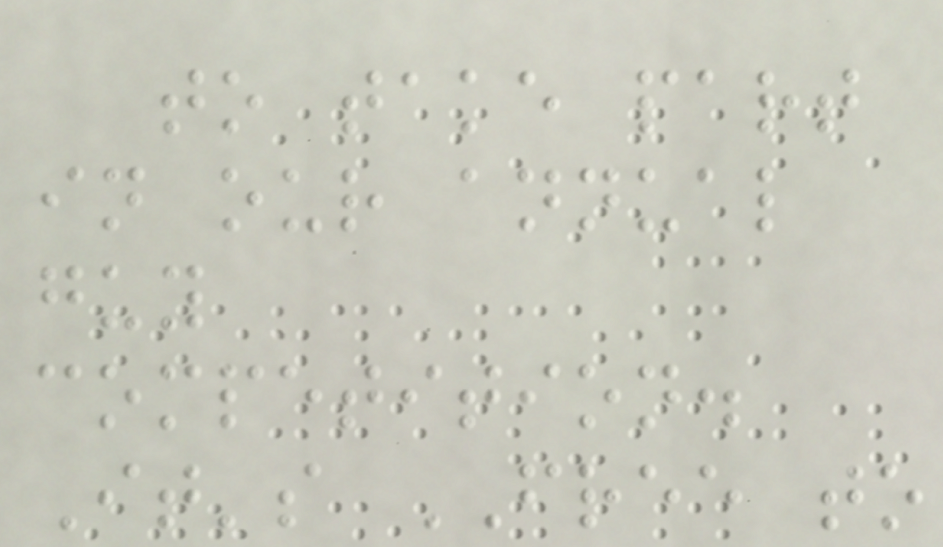to take part
in our annual
guy
competition.
It's FREE to
